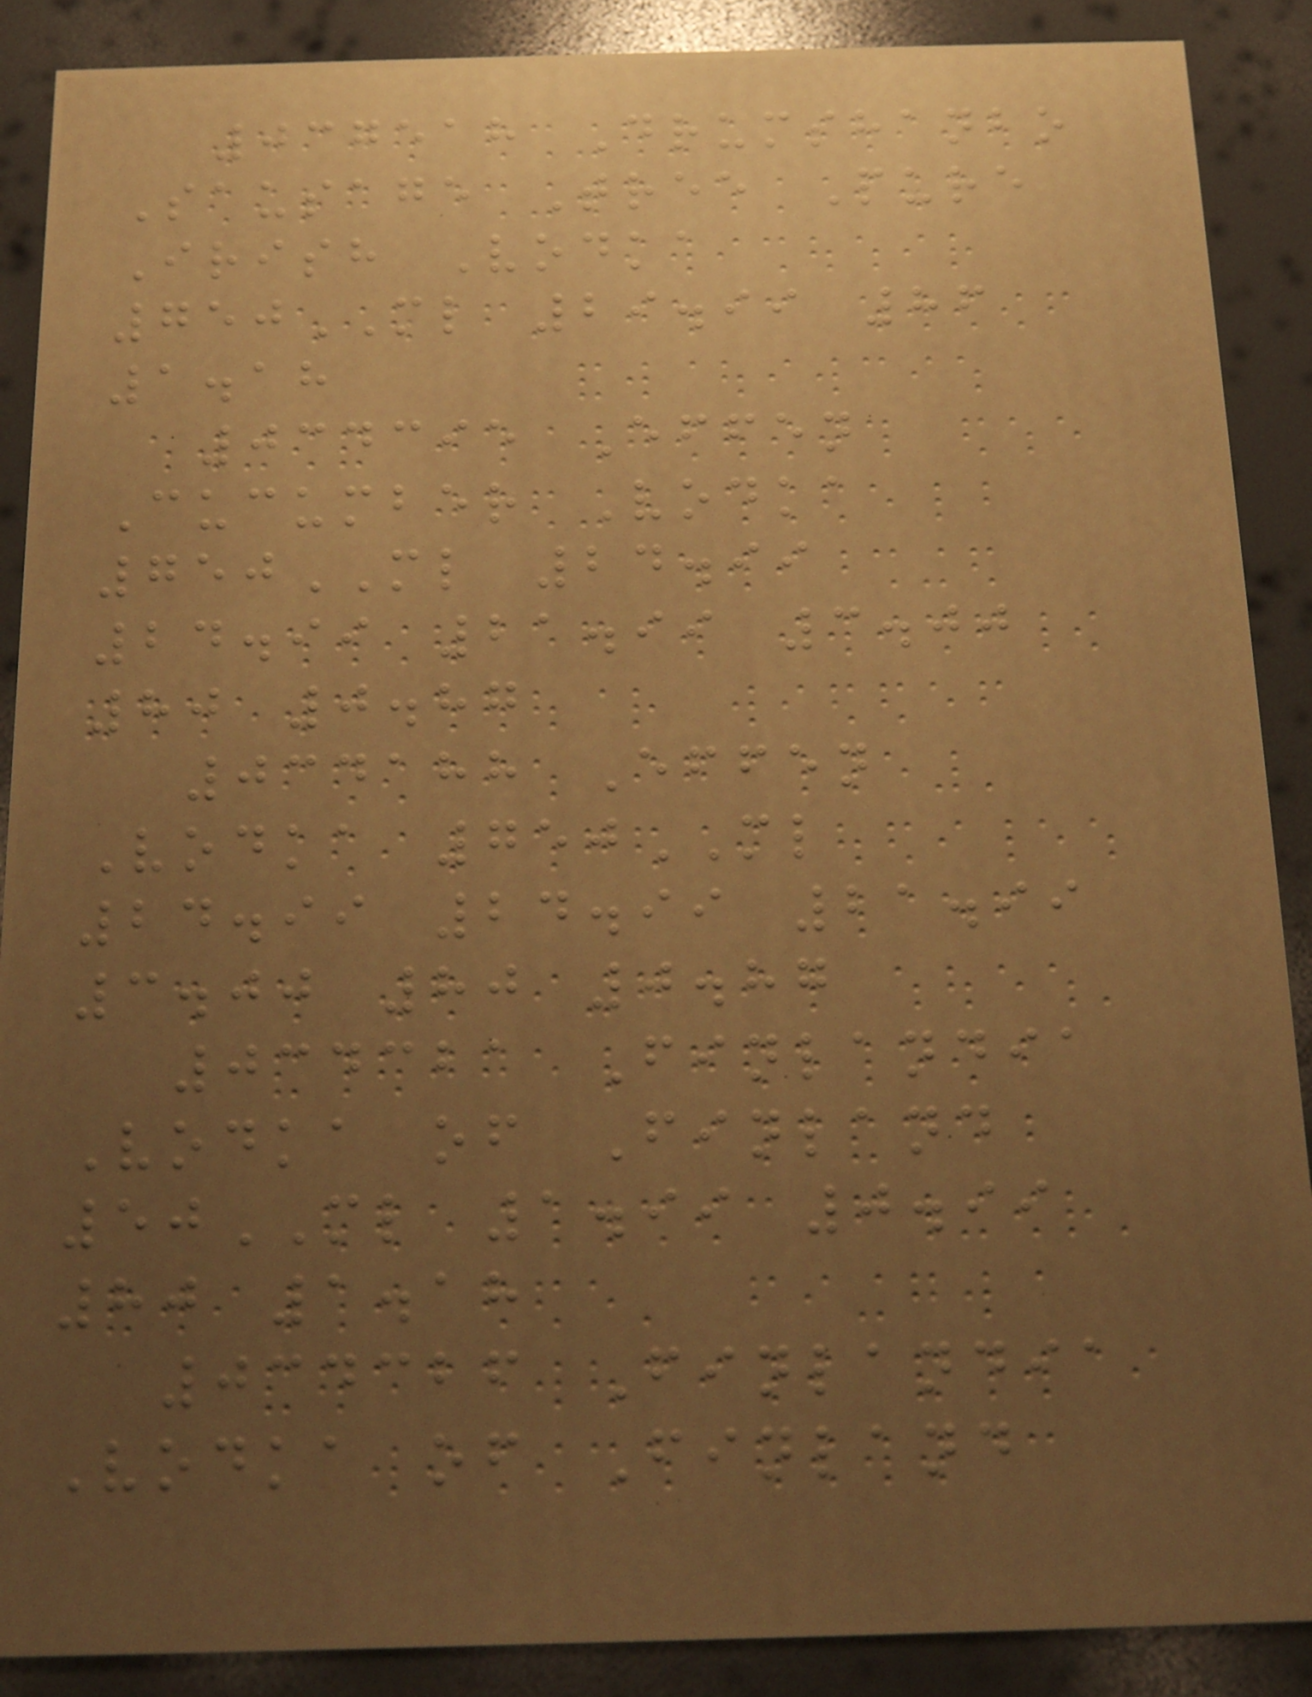037518 Drumshanbo
Sausage Tree Pure
Irish Vodka
750ML 29.99 86
1.18
034395 Effen
Cucumber Vodka
750ML 24.99
24.99 21.99 3.00
80 0.87
034188 Effen
Vodka 750ML
24.99 24.99 21.99
3.00 80 0.87
034321 Finlandia
Vodka of Finland
50ML 1.99 0.99
80 1.18
034326 Finlandia
Vodka of Finland
